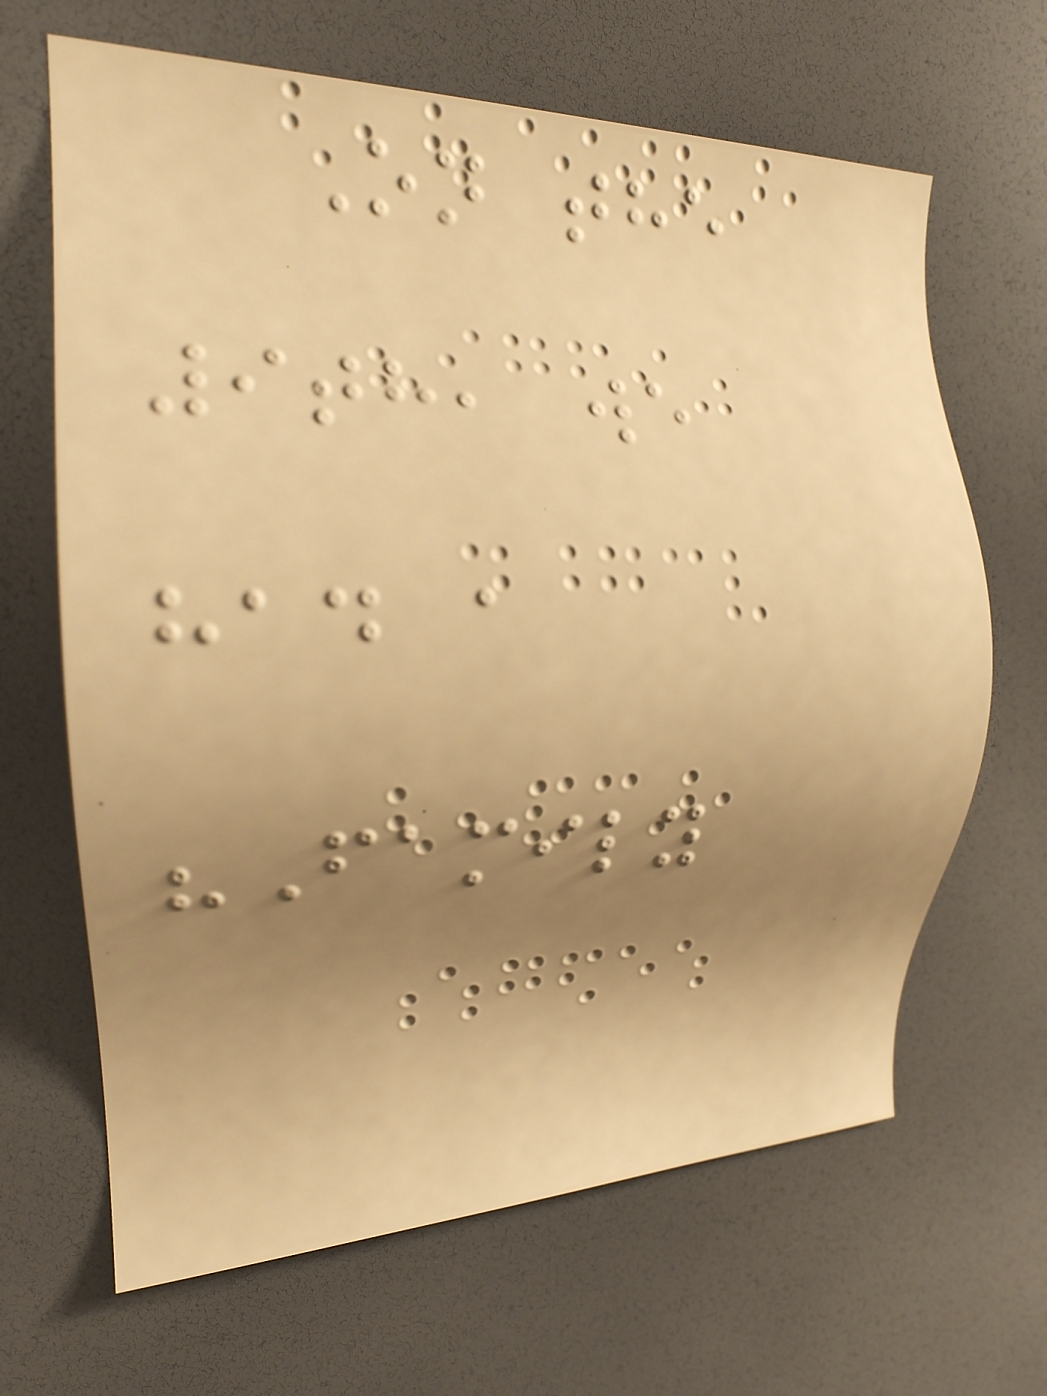On the
9th, we
had a
"Family
